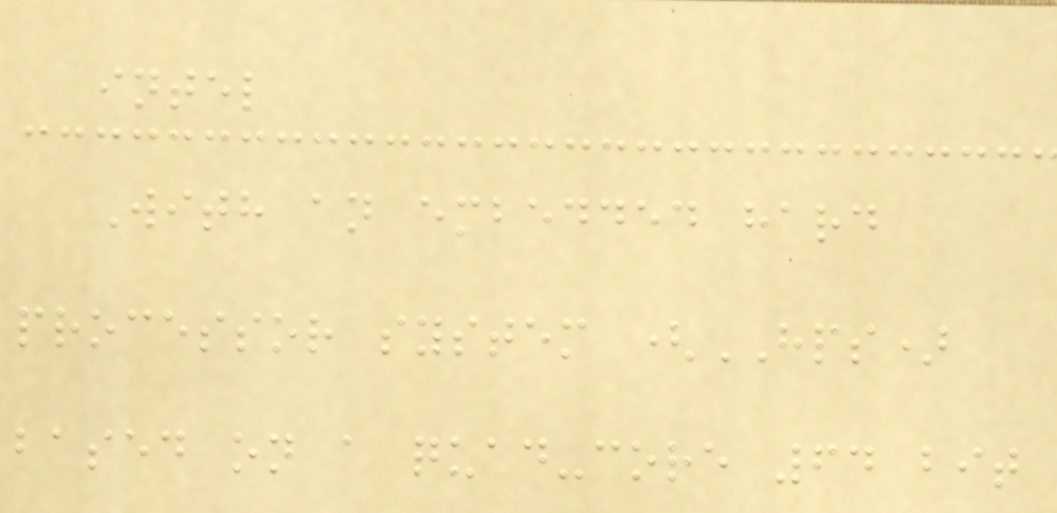intel
With an embedded hard
processor system (HPS)
based on a quad-core 64 bit
